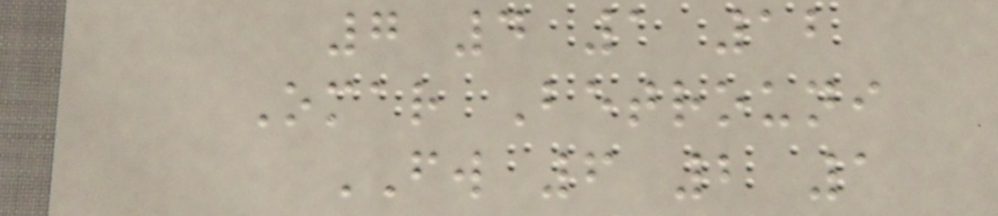7 4 1 12
Omar Betrouni
FW 6 2 1
